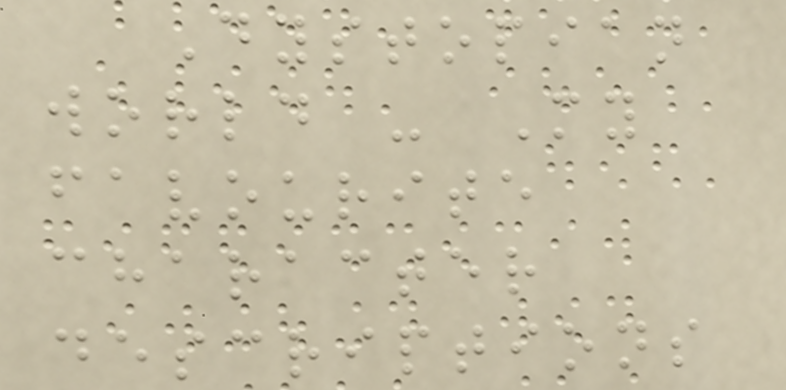Dystopian
world - My
favourite
character
descriptions
